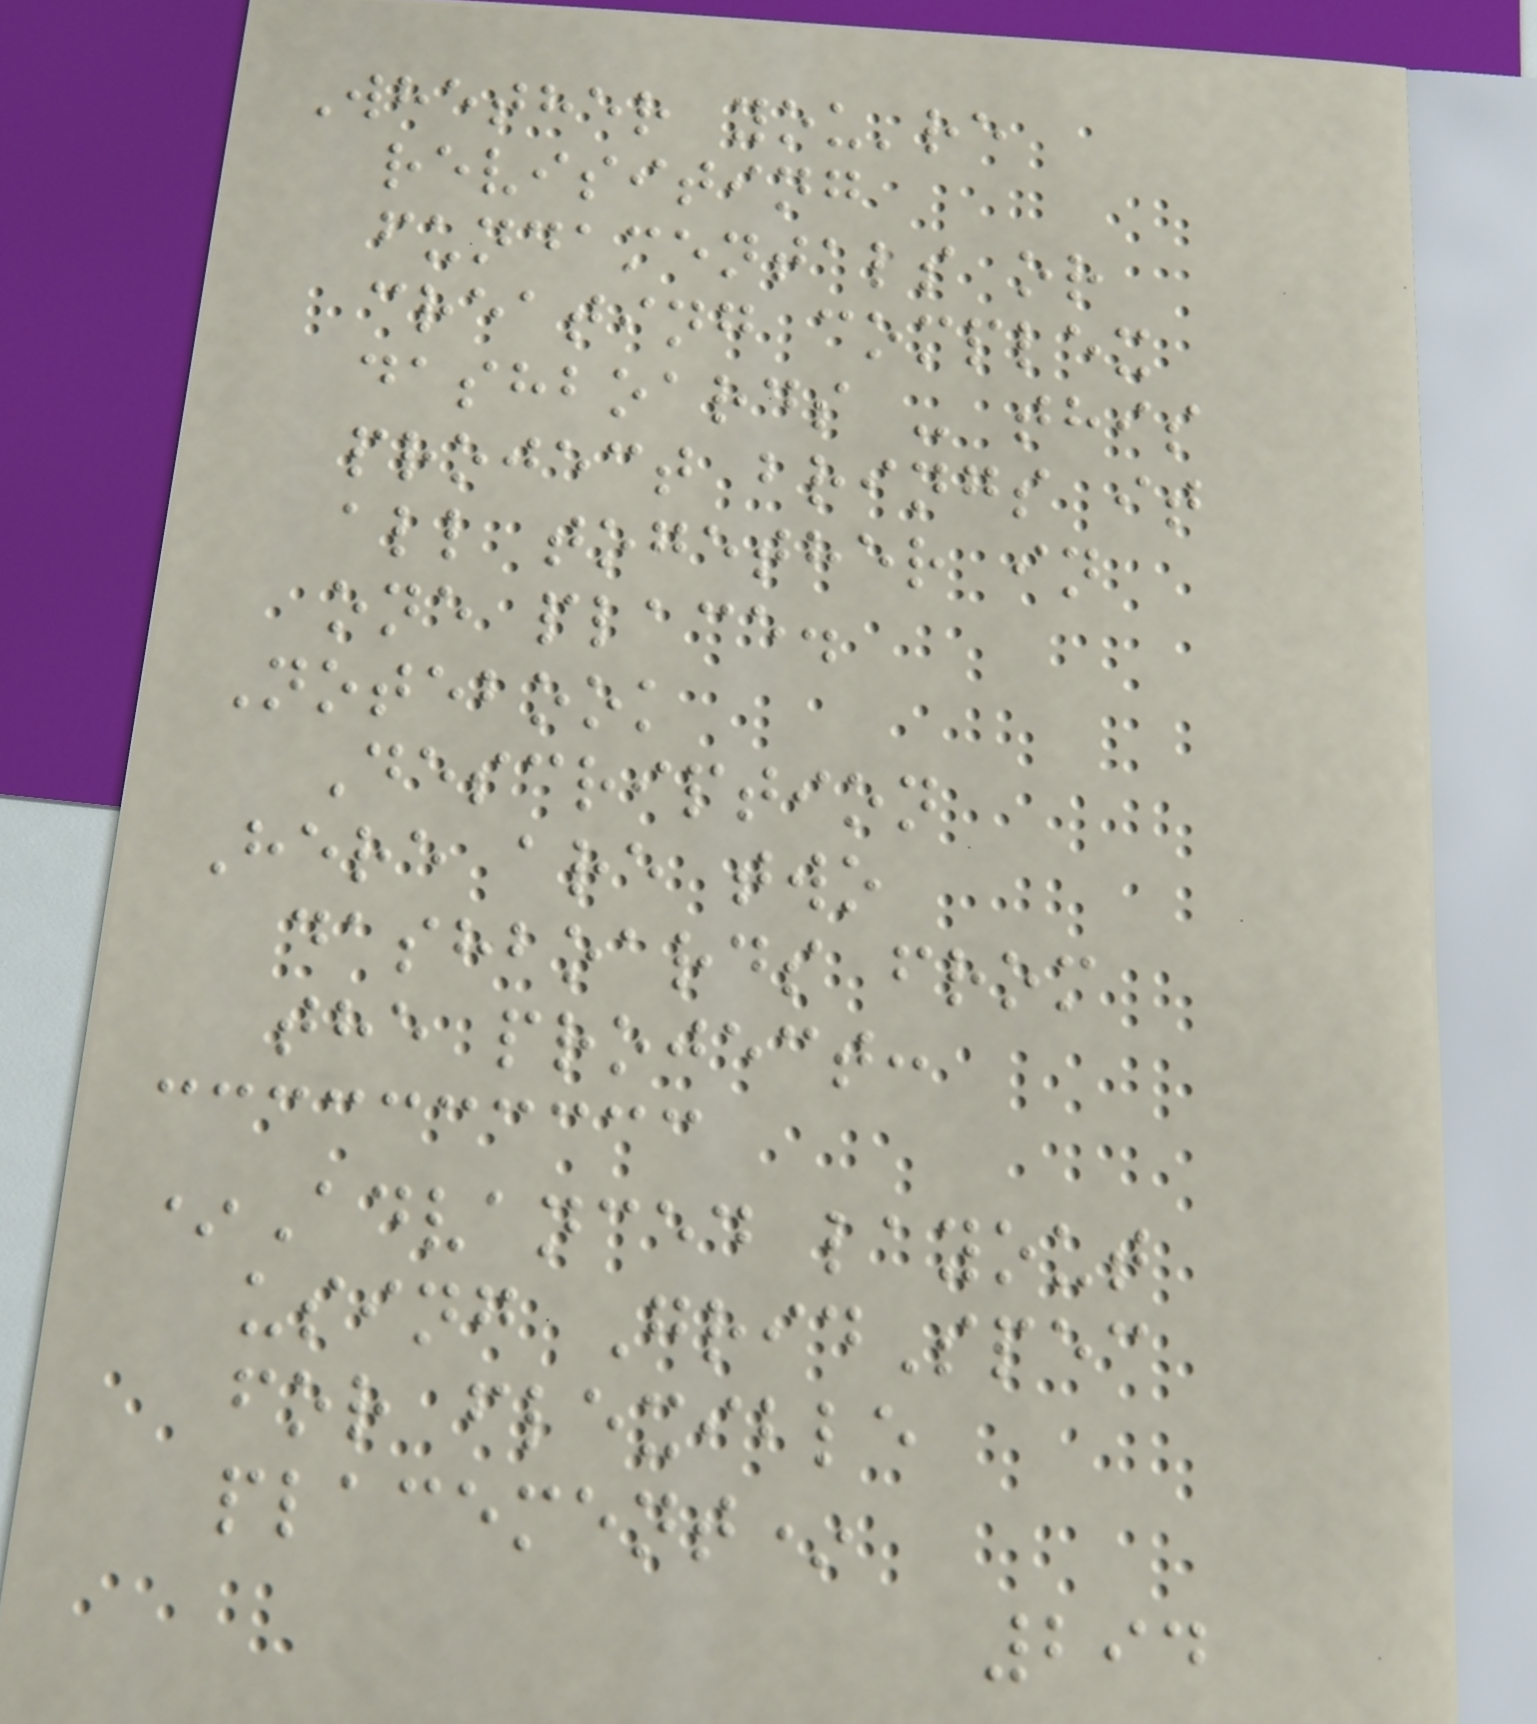Whether you're
revisiting
fundamentals or
creating complex
dashboards - this
project brings it
all together in
one place.
Notebook
Description
Here are two
dashboards from
the project:
*Advanced layout
using GridSpec
for flexible
placement*
294
